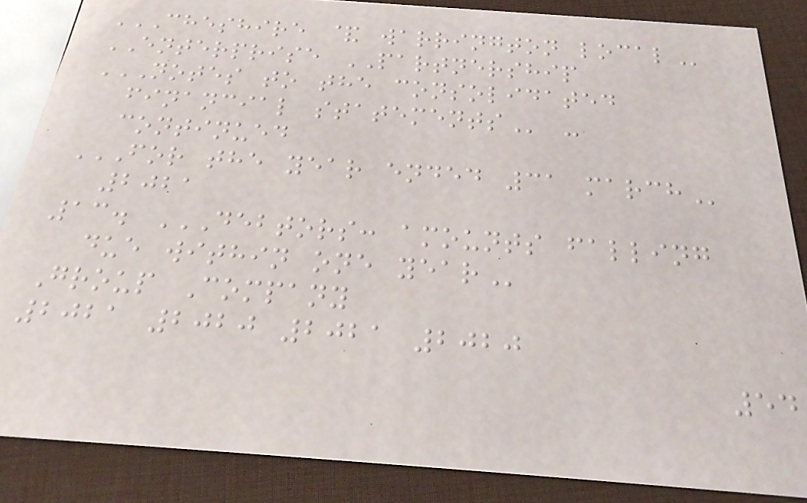CHESHIRE & WARRINGTON LOCAL
ENTERPRISE PARTNERSHIP
NOTES TO THE CONSOLIDATED
FINANCIAL STATEMENTS -
continued
FOR THE YEAR ENDED 31 MARCH
2021
13. DEBTORS: AMOUNTS FALLING
DUE WITHIN ONE YEAR
Group Company
2021 2020 2021 2020
54
